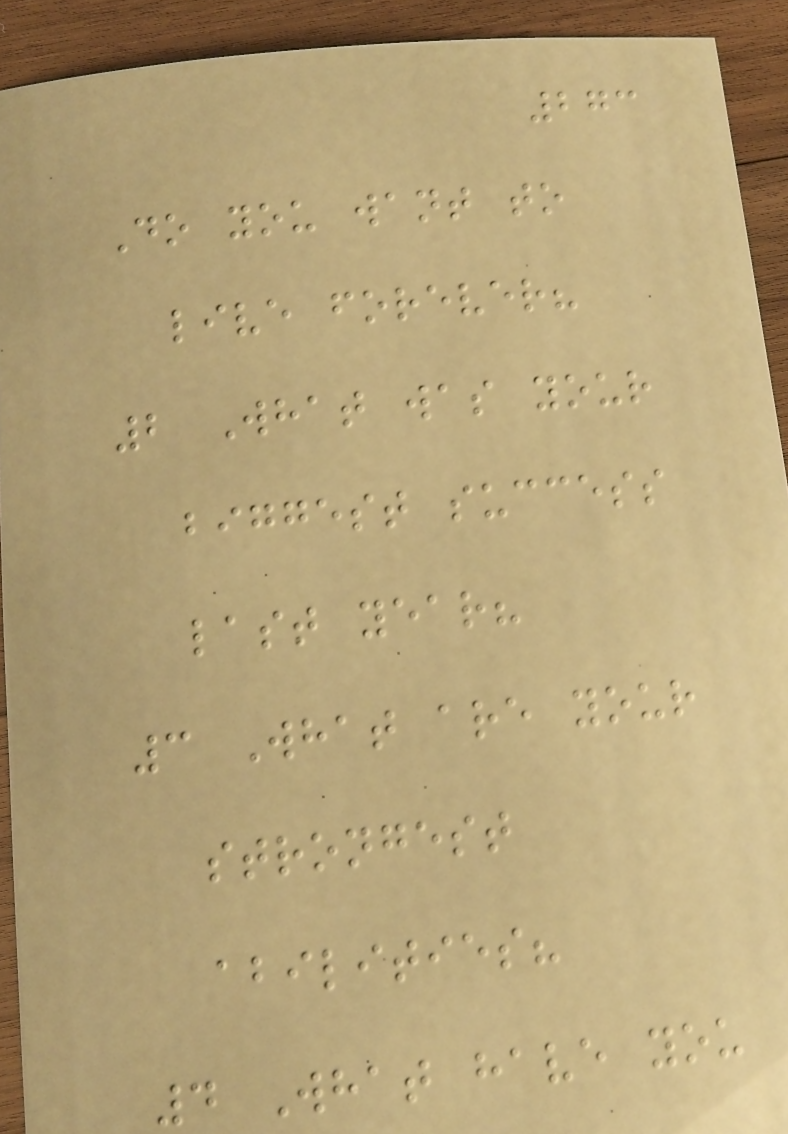273
Do you want to
live forever?
2 What was your
biggest success
last year?
3 What are your
strongest
abilities?
4 What have you
